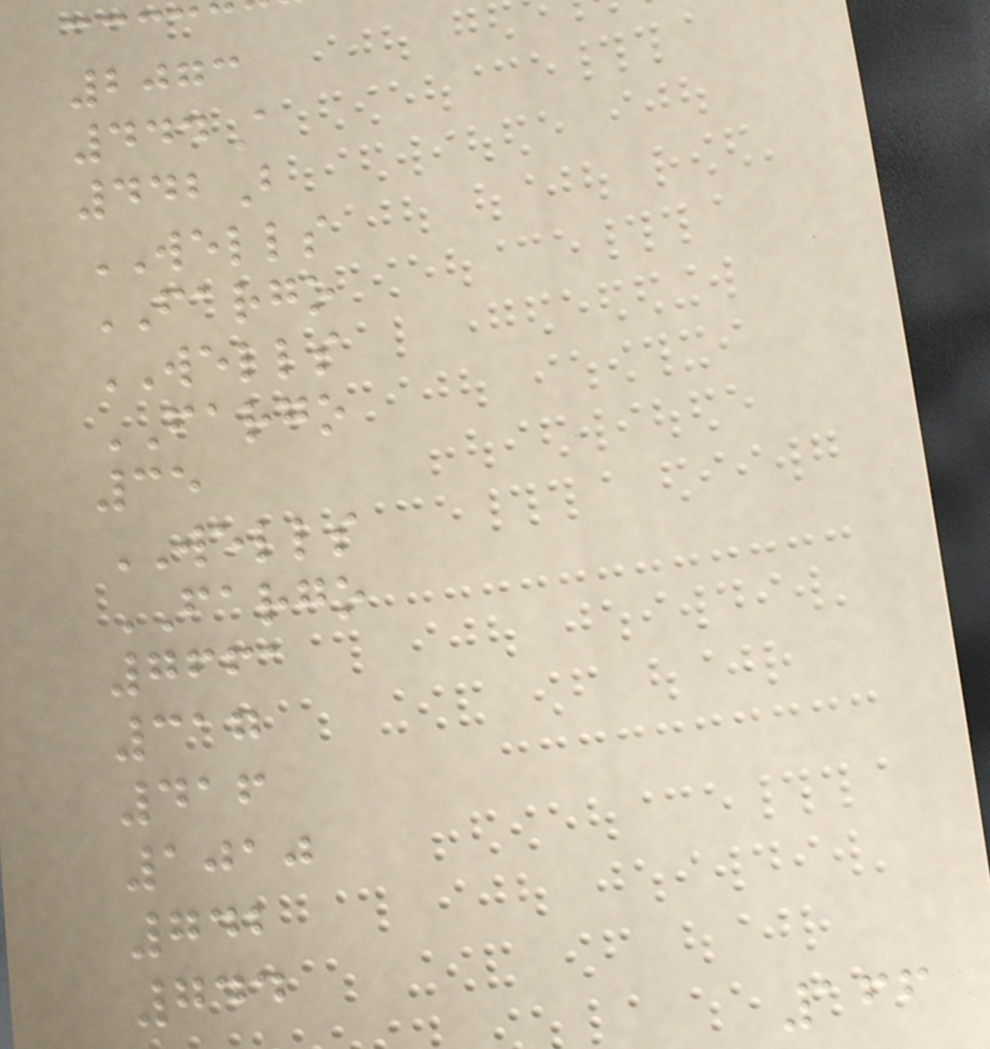2073
444A
442B
WELLS
FARGO
WELLS
FARGO
35
WELLS
FARGO
7661
317
416
1010
742
744
166
